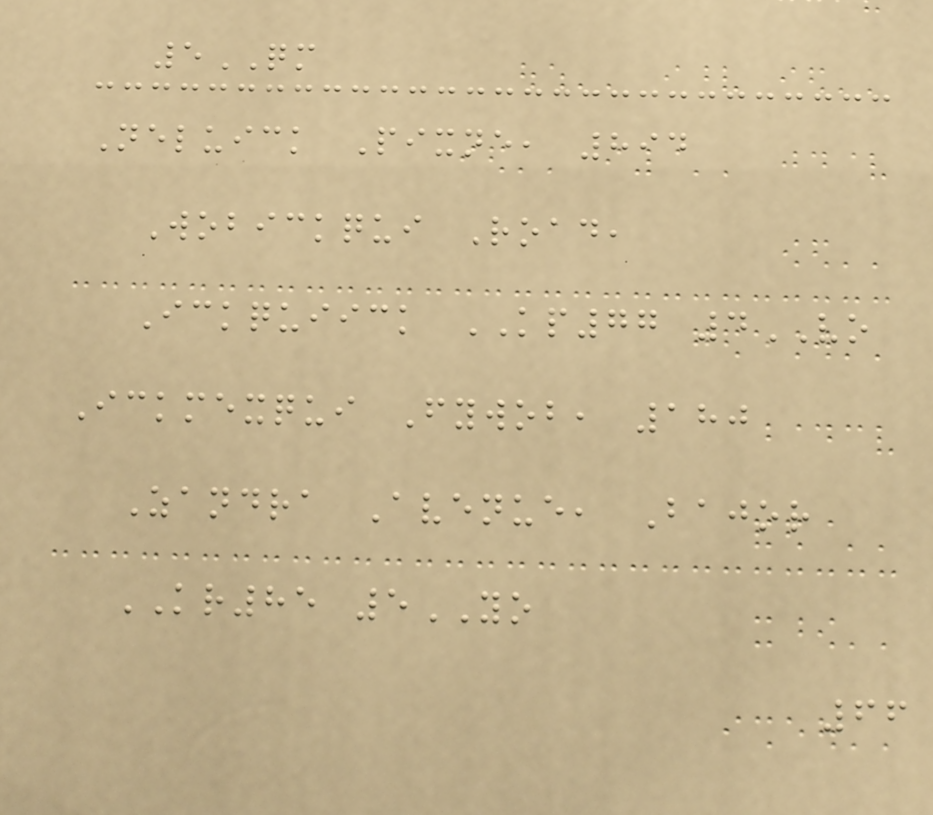5QM
Neluick Pixne, 894
Wobickqui Road,
Ickquiick KP77 4VO
Ickmexqui Fywob, 180
Zandra Avenue, Bajor
KR85 5YO
66
